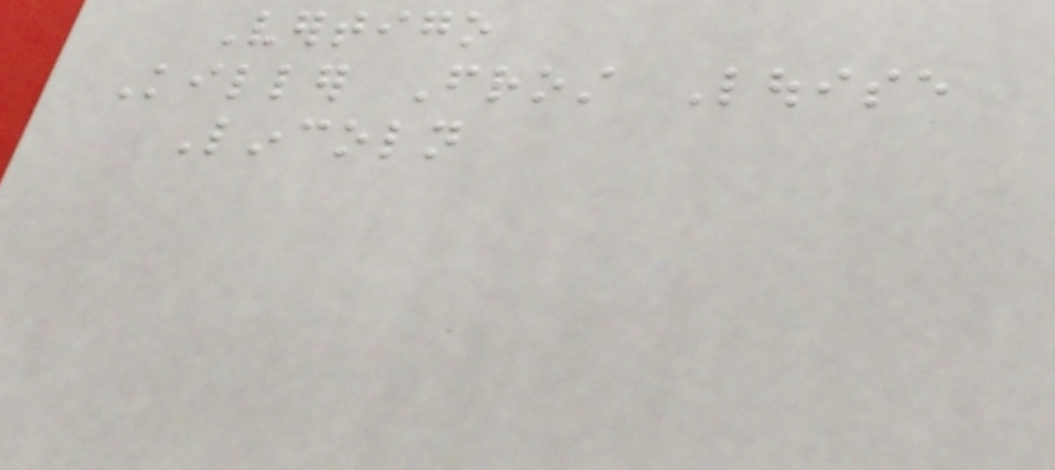Vertigo
Killer Frost Louise
Lincoln
